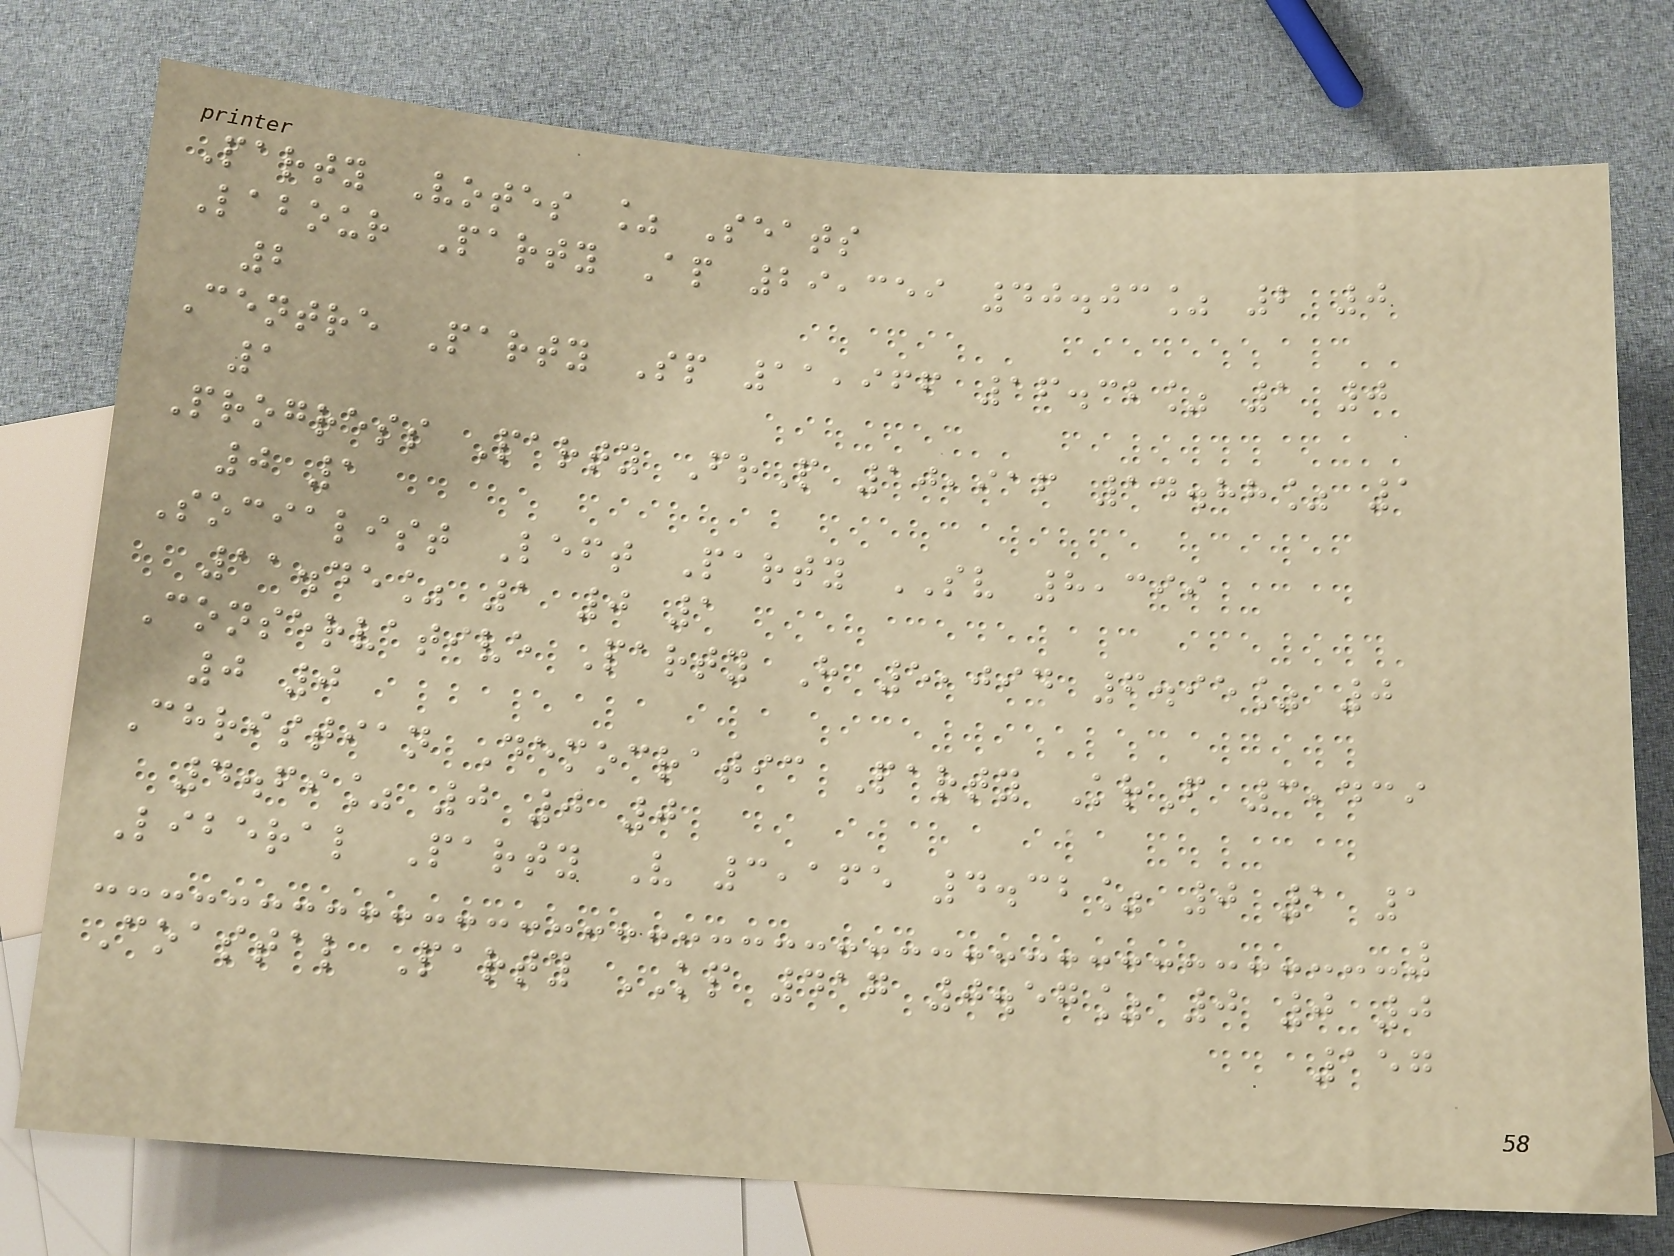Party Votes % Seats
Labour Party Ap 29,359 40.03% 2 0
2
Centre Party Sp 11,966 16.32% 1 0
1
Progress Party FrP 10,916 14.88% 1
0 1
Socialist Left Party SV 8,399
11.45% 1 0 1
Conservative Party H 5,094 6.95% 0
0 0
Christian Democratic Party KrF 3,439
4.69% 0 0 0
Liberal Party V 3,165 4.32% 0 1 1
Coastal Party KP 417 0.57% 0 0 0
157
